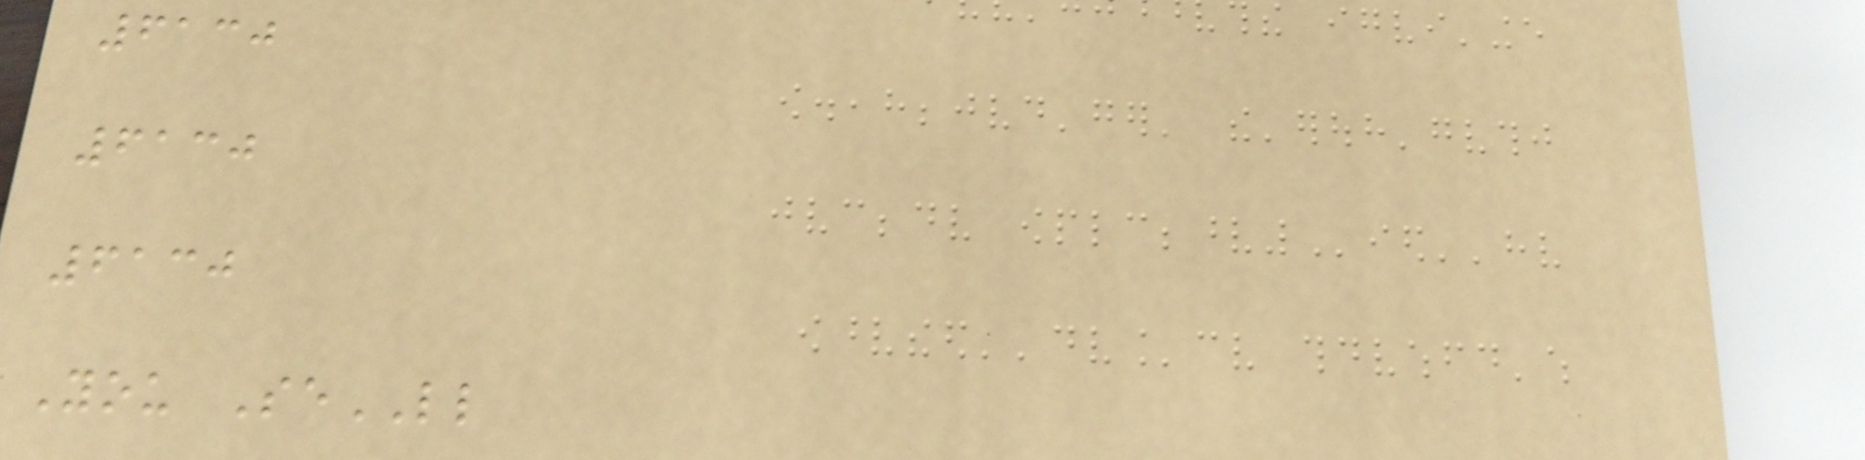6130
6130
6130
You SeLL
